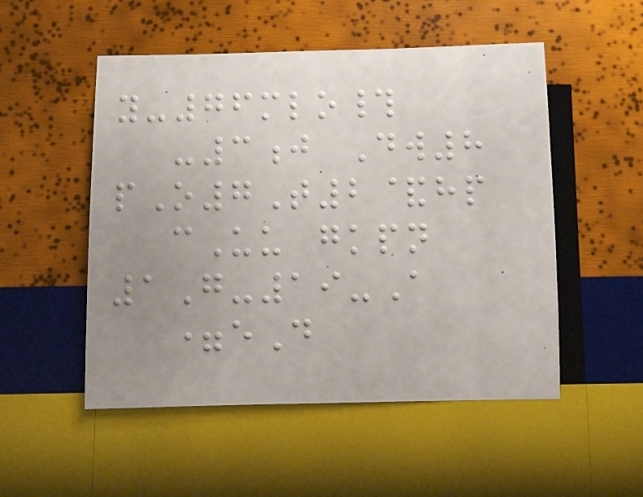y-76mlo#
-3j Dw8
pO7T2&hp
cUu gkpn
1G-19-A
=eD
